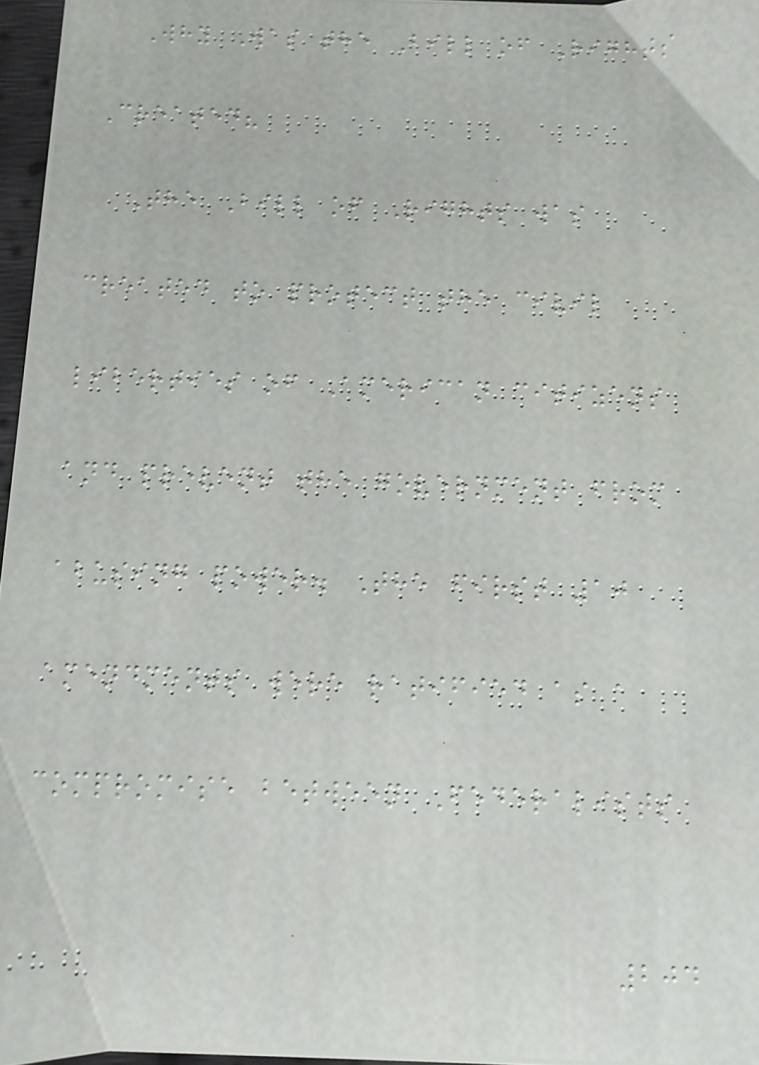Why Was the Bill of Rights
Created?
The Bill of Rights was
created to protect the civil
liberties of American citizens
and prevent the government from
abusing power. The first 10
amendments were ratified as a
compromise between Federalists
204
